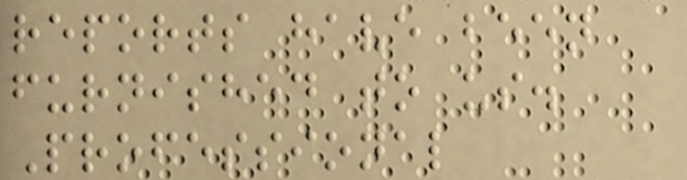reports have been
furnished to us.
Professional
